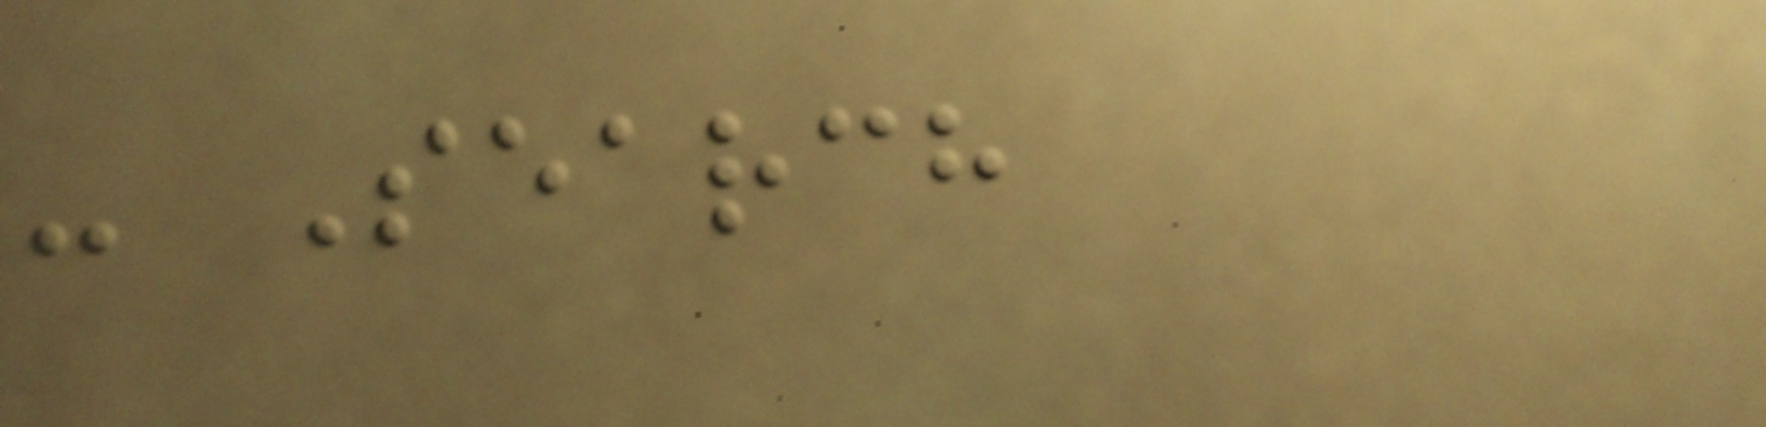- Search
